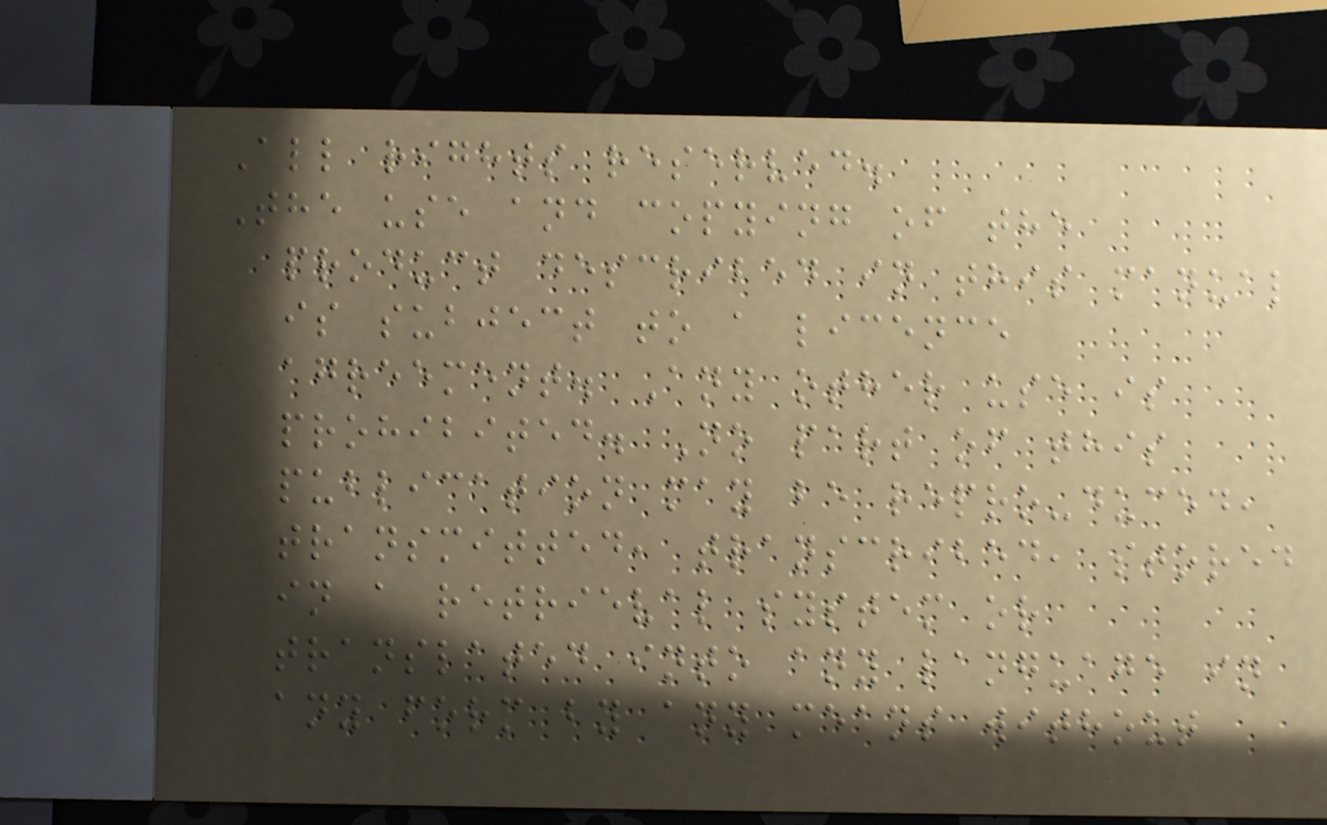All rights reserved.
The use and copying of the
product described in this manual
is subject to a licence
agreement. Any other use is
prohibited. No part of this
publication may be repro-duced,
transmitted, transcribed, stored
in a retrieval system or
translated into any language in
any form by any means without
